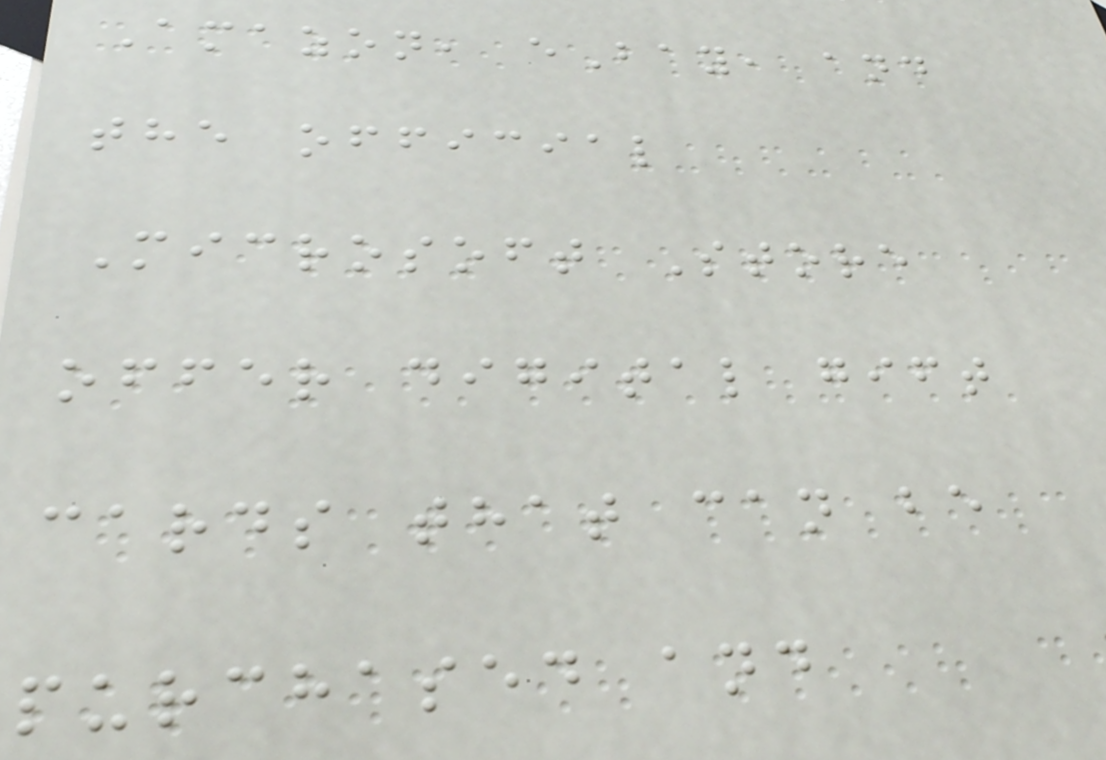Amazon, eBay, and
the official
Microsoft Store
offer digital gift
cards that can be
purchased and
